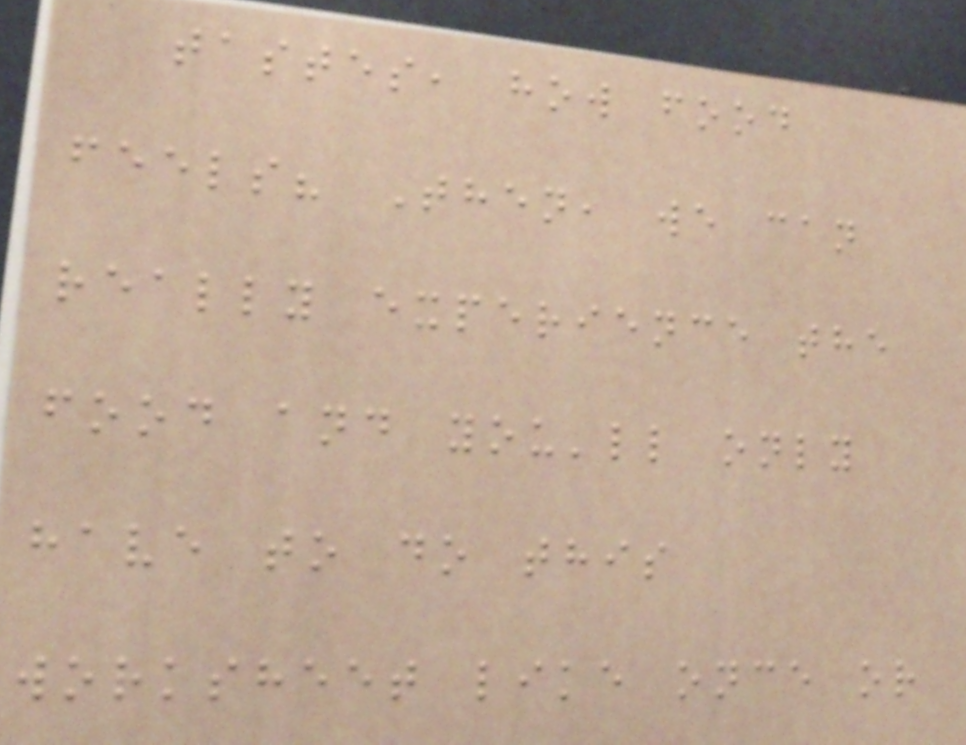tastes, how food
feels? Then, we can
really experience the
food and you'll only
have to do this
worksheet like once or
